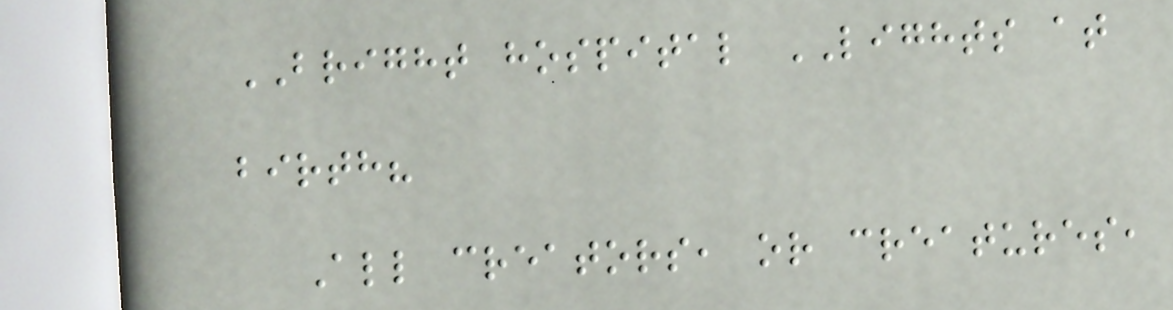BRIGHT hospital LIGHTS at
birth?
All creators, or creatures,
